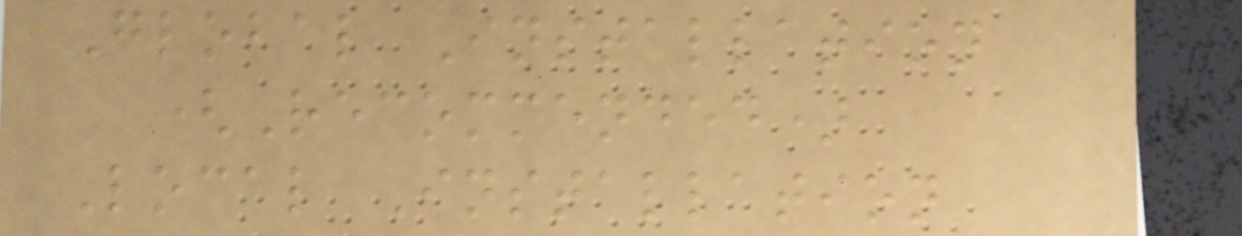Global Installation
(Recommended)
Local Installation
